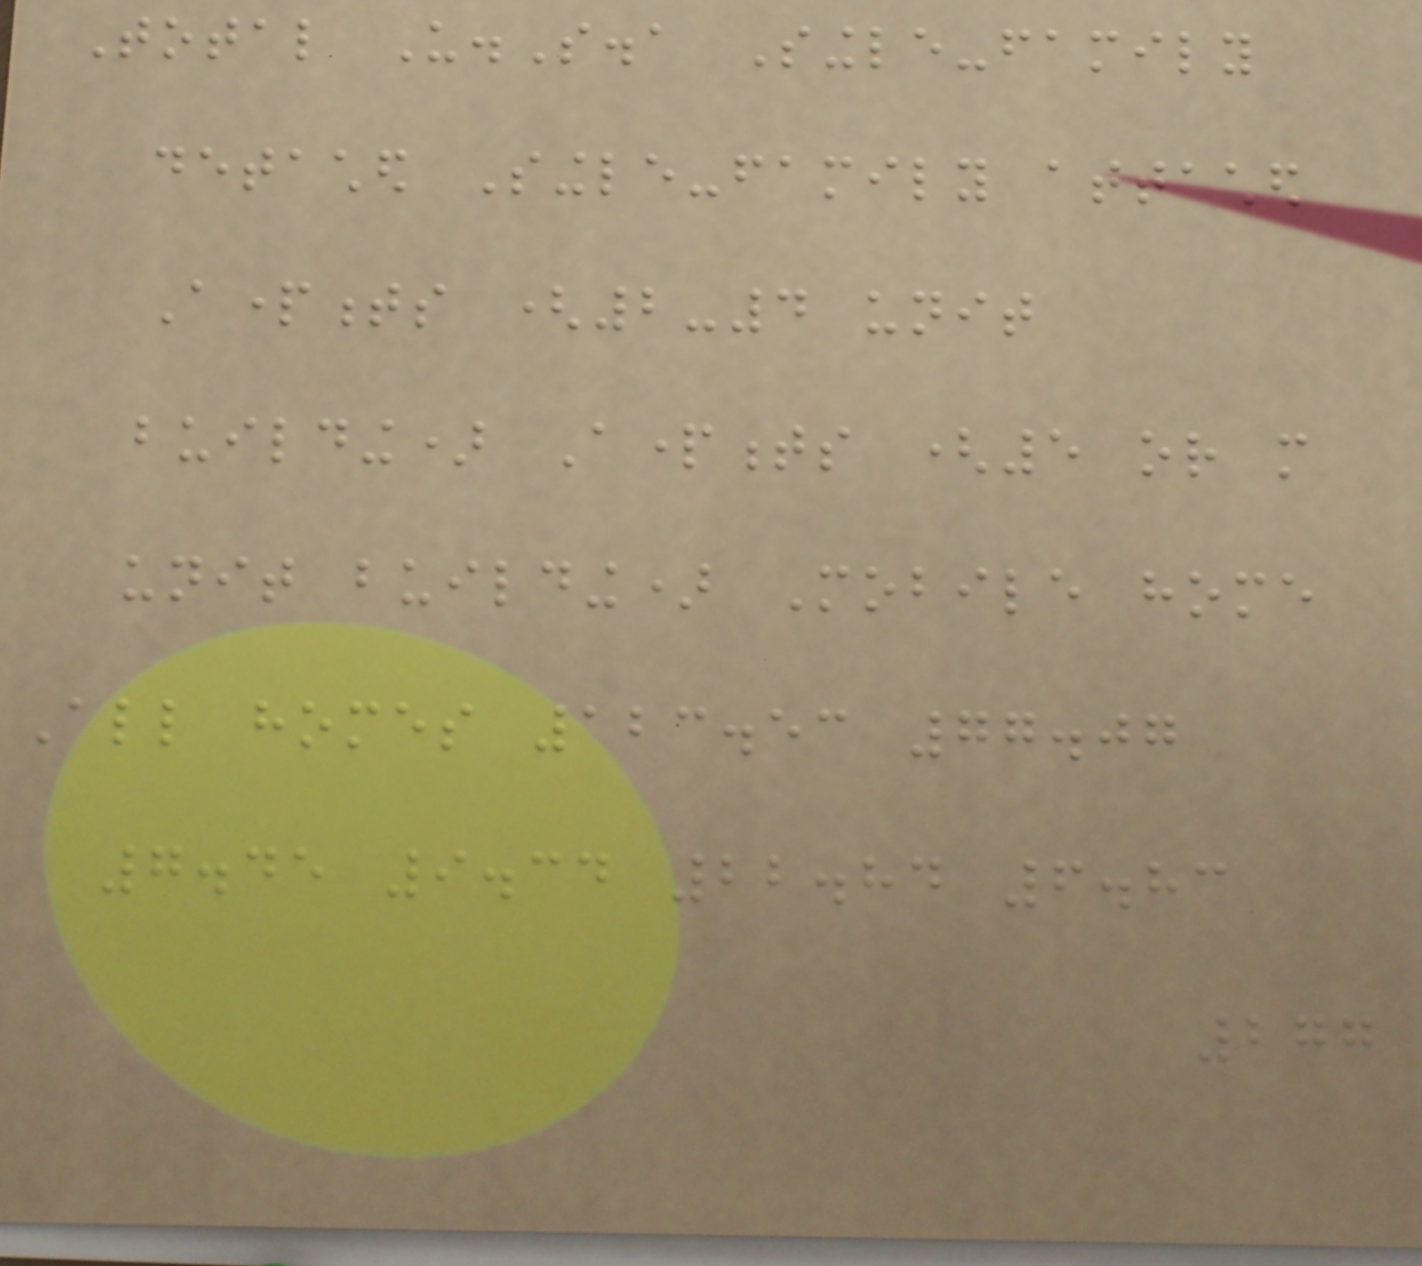Total U.S.a Single-family
detached Single-family attached
Apartments (2-4 unit
building) Apartments (5 or more
unit building) Mobile home
All homes 123.53 77.07
7.45 9.34 22.84 6.83
277
